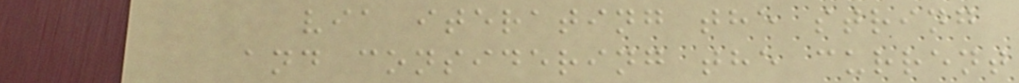via iterating the string
and considering the current
